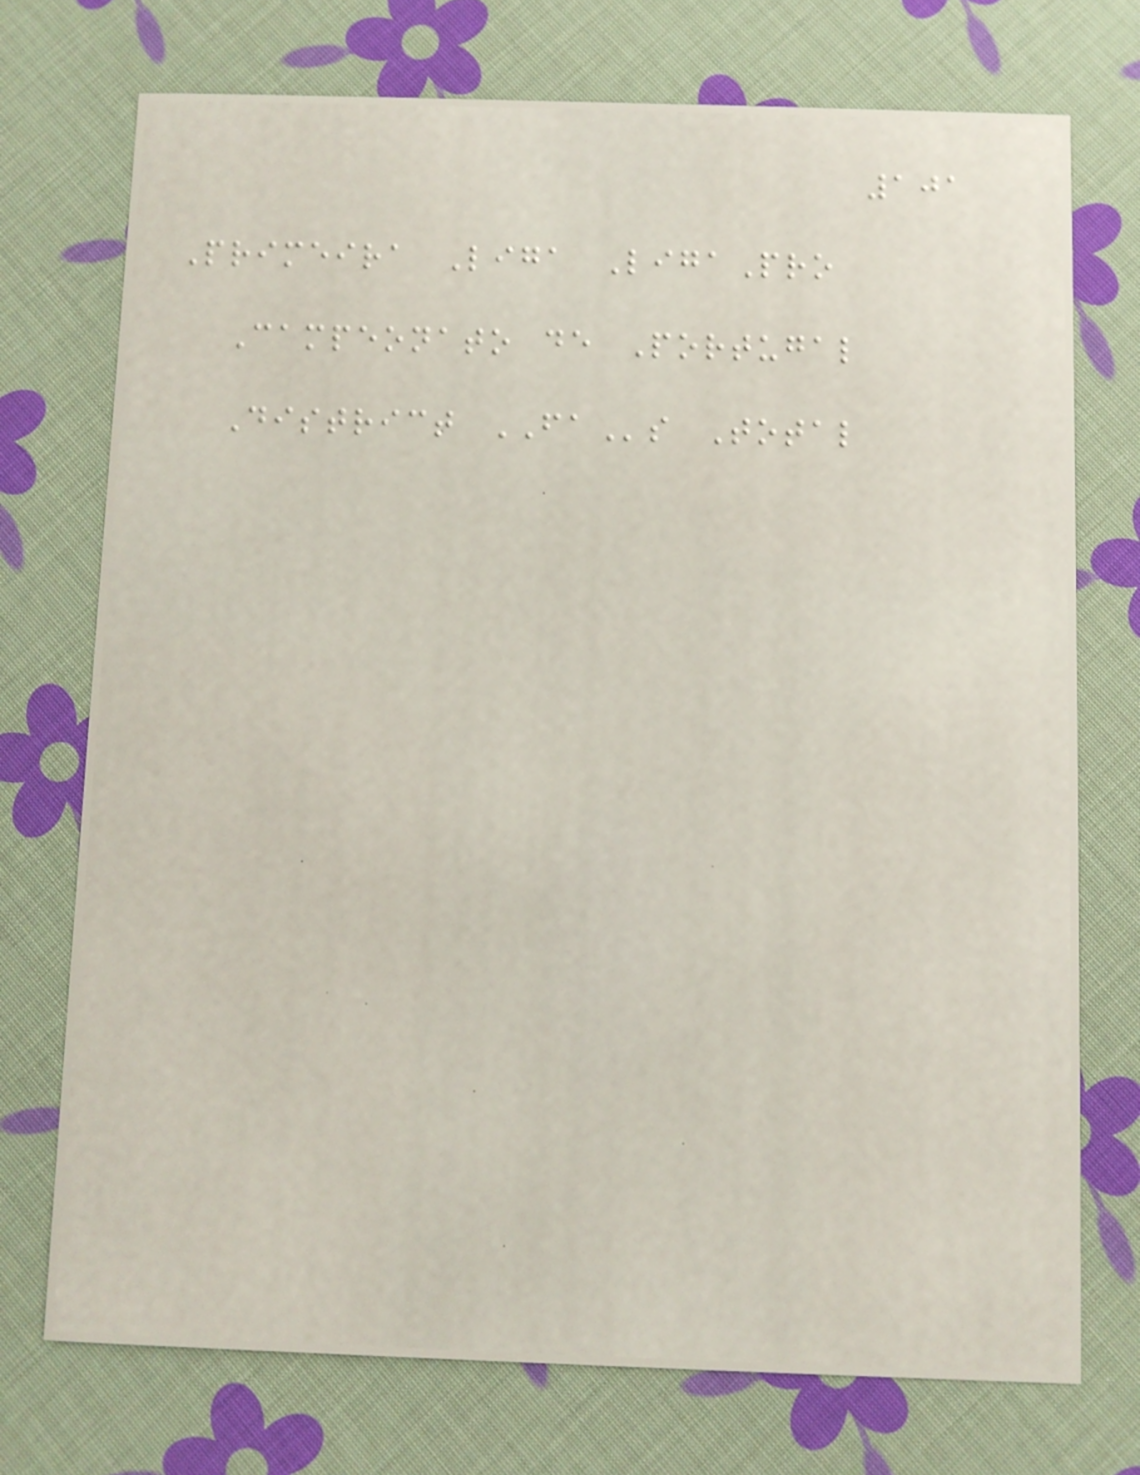101
Primeira Liga LigaPro
Campeonato de Portugal
District FAs Total
